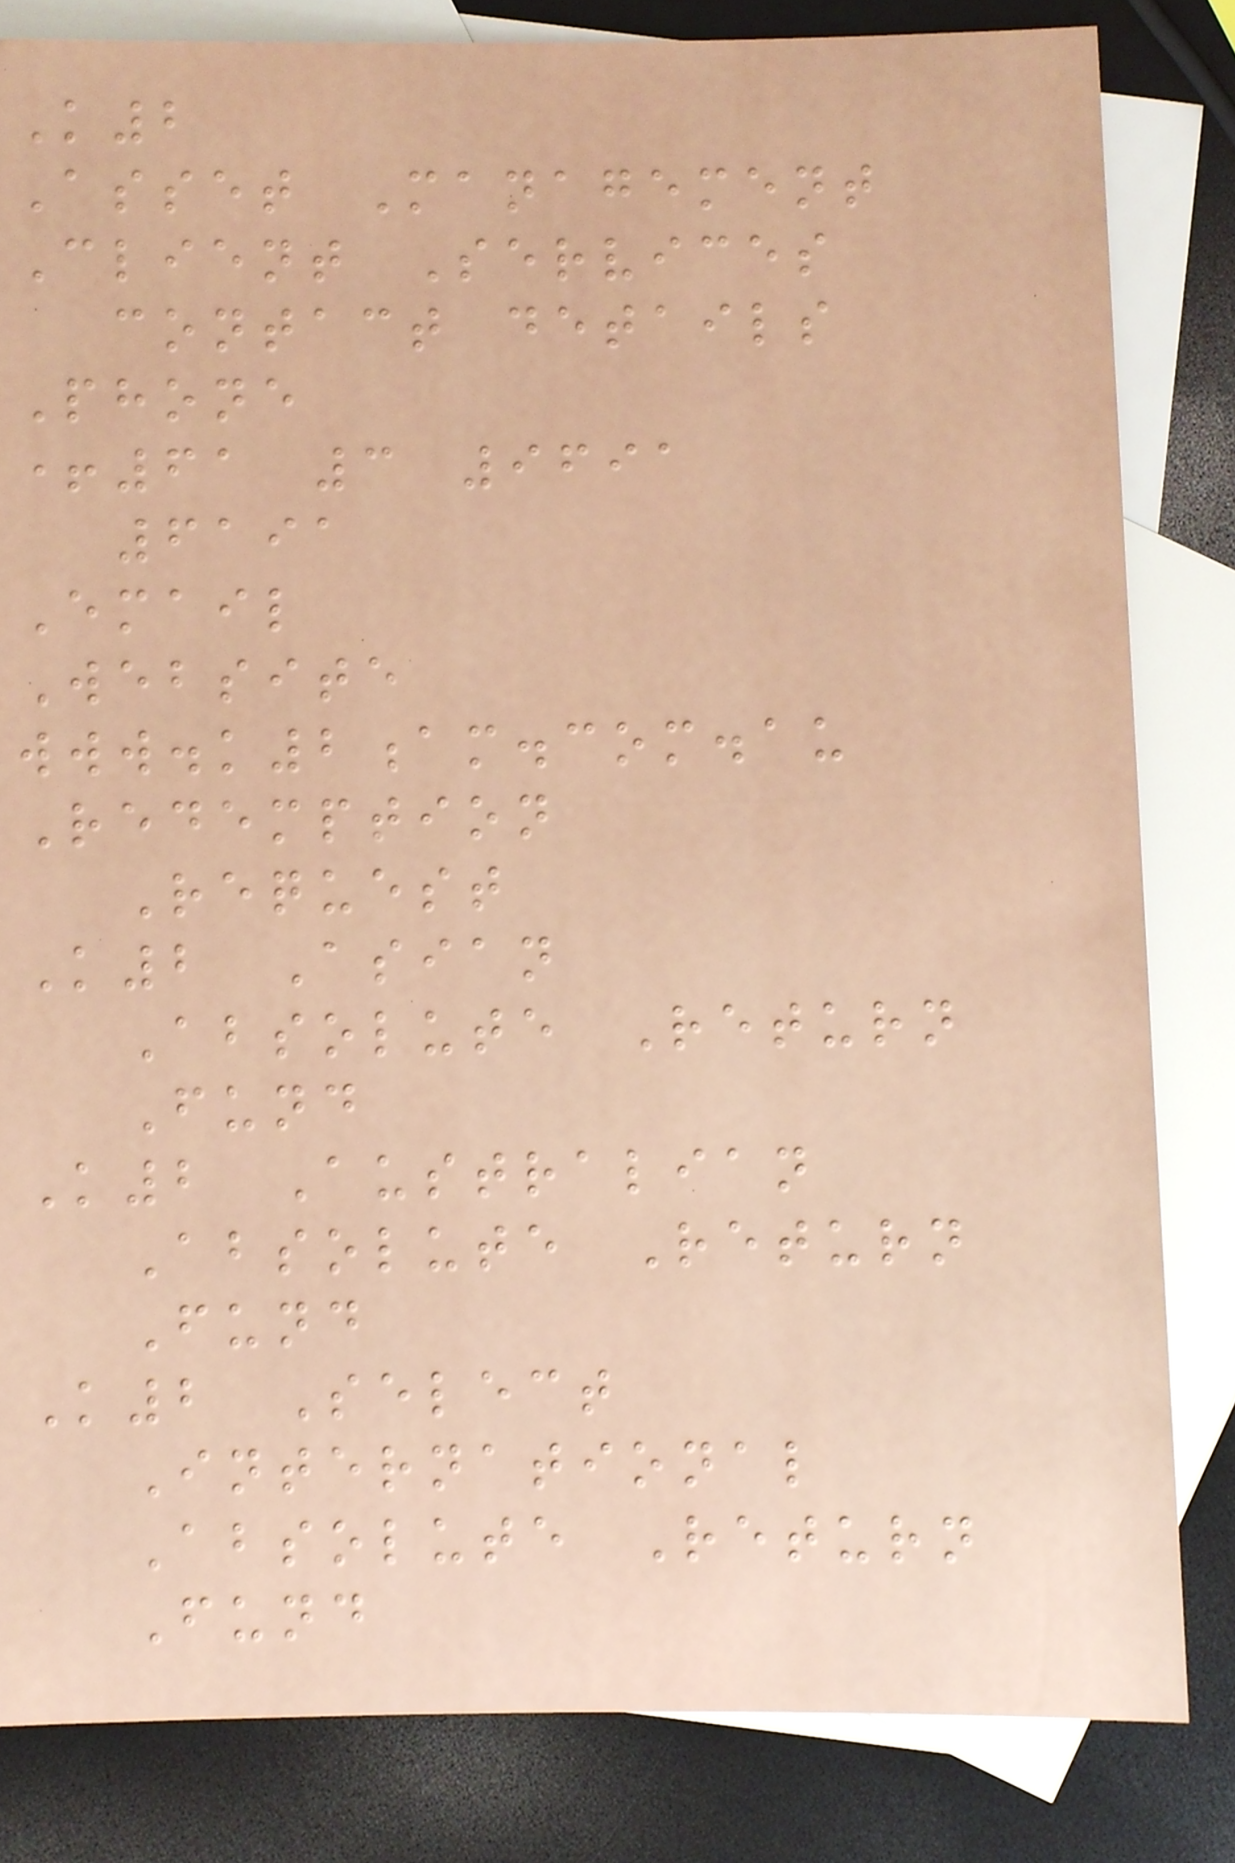K2
Asset Management
Client Services
contact details
Phone
+61 3 9691
6191
Email
Website
www.k2am.com.au
Redemption
Request
K2 Asian
Absolute Return
Fund
K2 Australian
Absolute Return
Fund
K2 Select
International
Absolute Return
Fund
